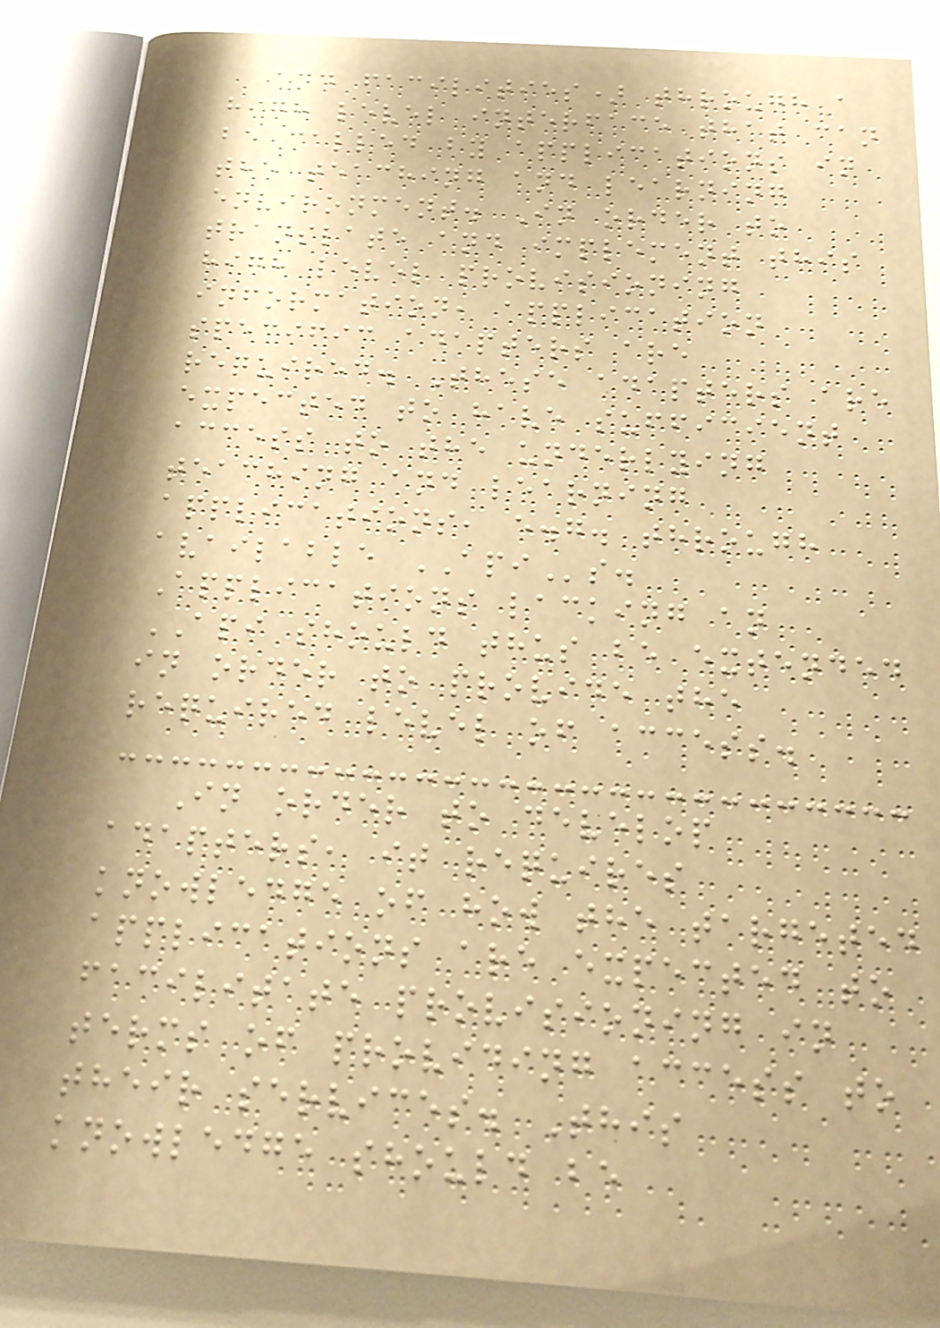and facilities) through a
high level interface that can
be called by applications in
the teaching and learning
environment. In order to
translate and implement this
high level provisioning
information, application
specific adapters are
required. These adapters are
expected to have sufficient
access to the underlying
teaching and learning
applications, e.g. through
available APIs.
Applications lacking an
API should thus be extended
in order to provide the
required level of access.
In order to develop
adapters, it requires
knowledge of how the targeted
applications are expected to
facilitate provisioning in
terms of providing access to
their services. This
knowledge should be
